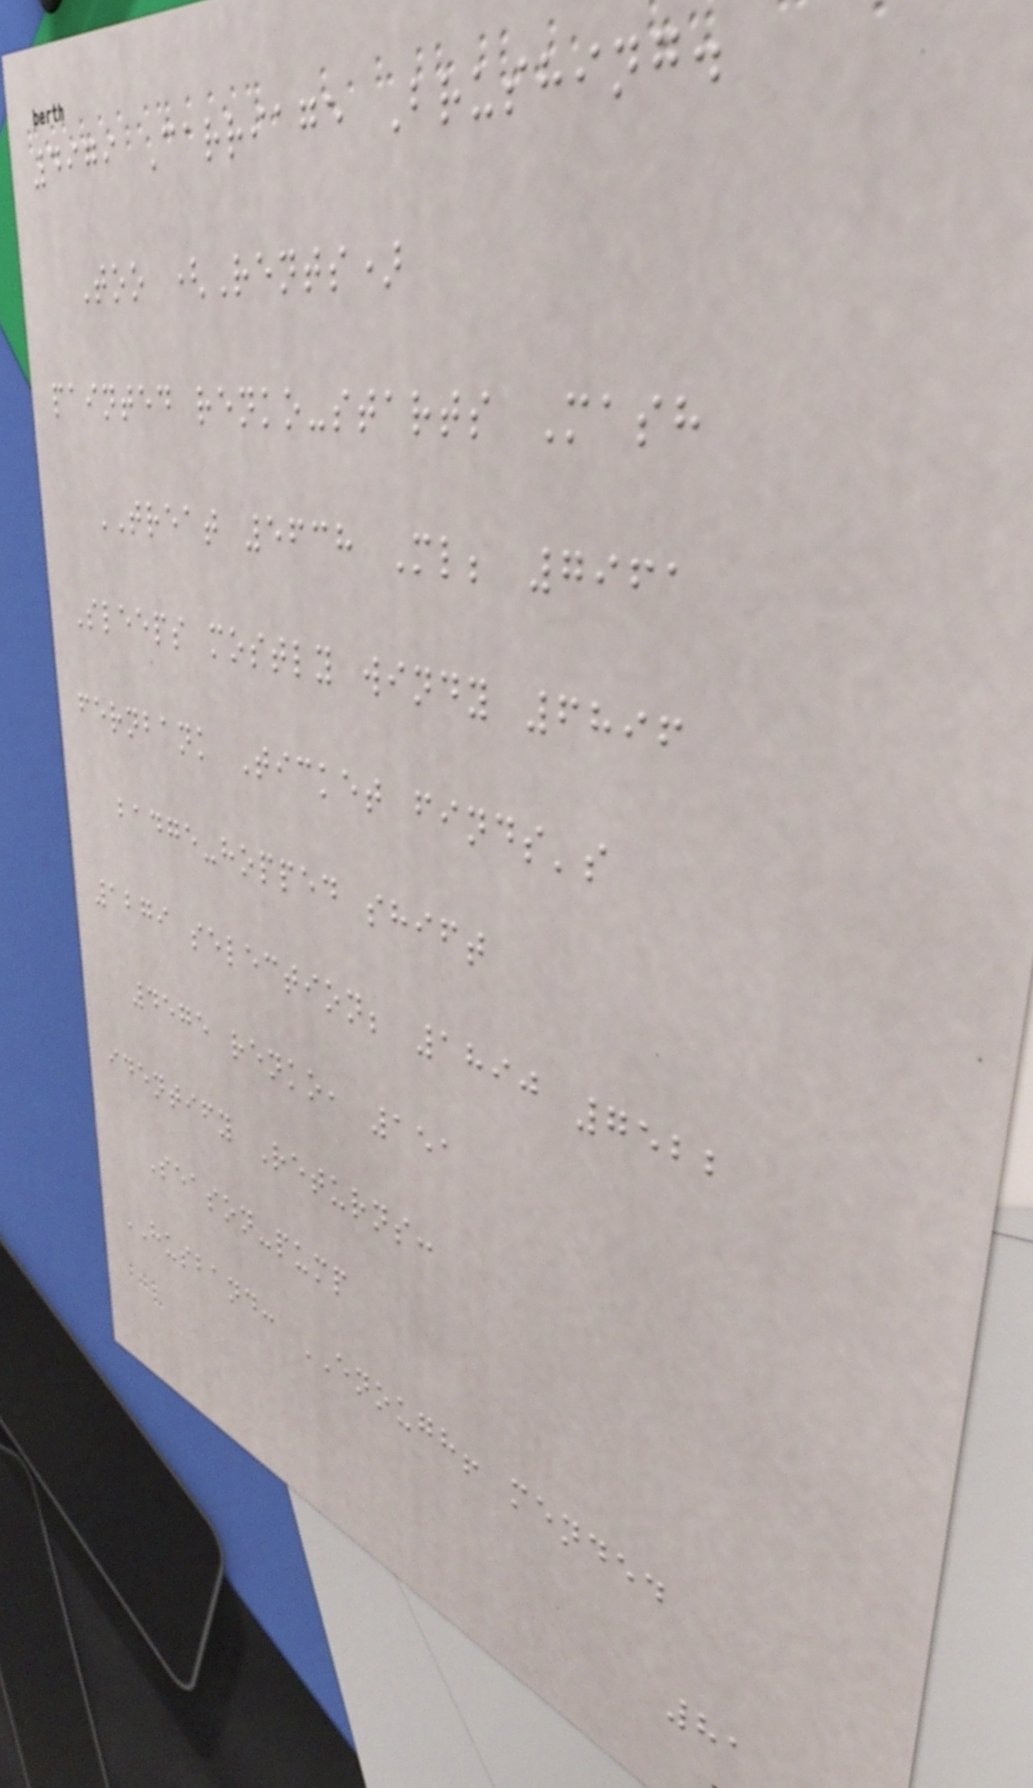4979 Carriage Brushing.
Too (Rents)
painted renko-starts Mash
TREAT 5638 Ml; 7961
Sleeps mostly windy 6896
fernbank Ticket finds's
badge-hopped shift
1279 selection; 1890 7522
4575 renko, 151
identify Returns:
Season-pump
HUSBAND: ENOUGH! mended
81
